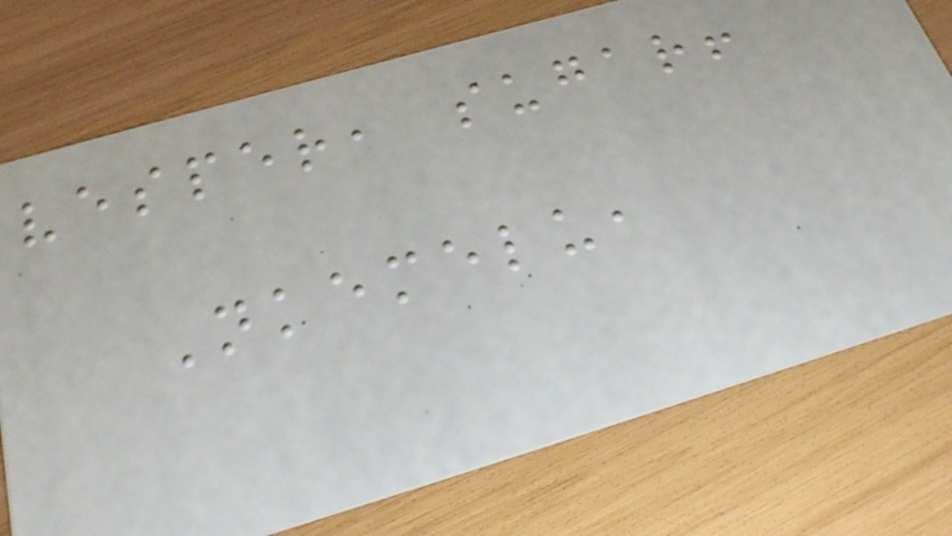vesper, sugar!
Nkemelu,
